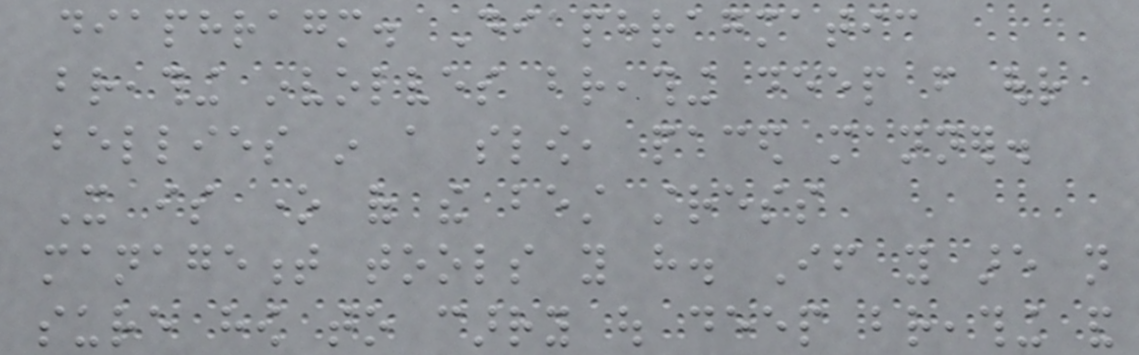diaphragm. Diaphragmatic
breathing involves breathing deep from our
bellies in a slow, paced manner.
It is one of the best stress
management tools you have. If you are not
sure how to carry out deep breathing and
